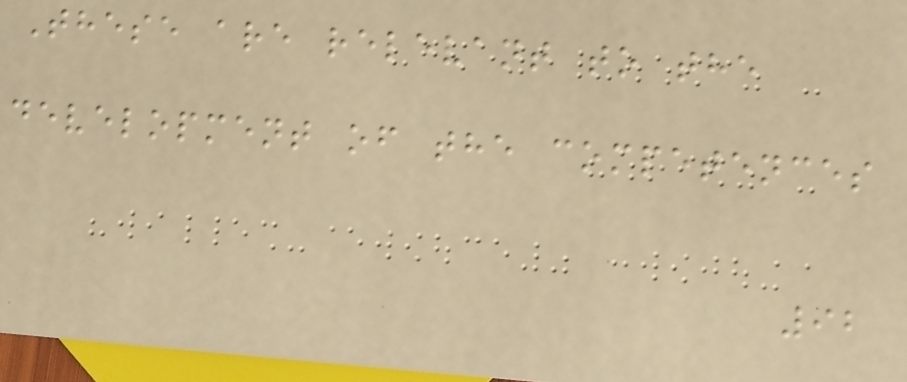These are relevant to the
development of the competences
92
